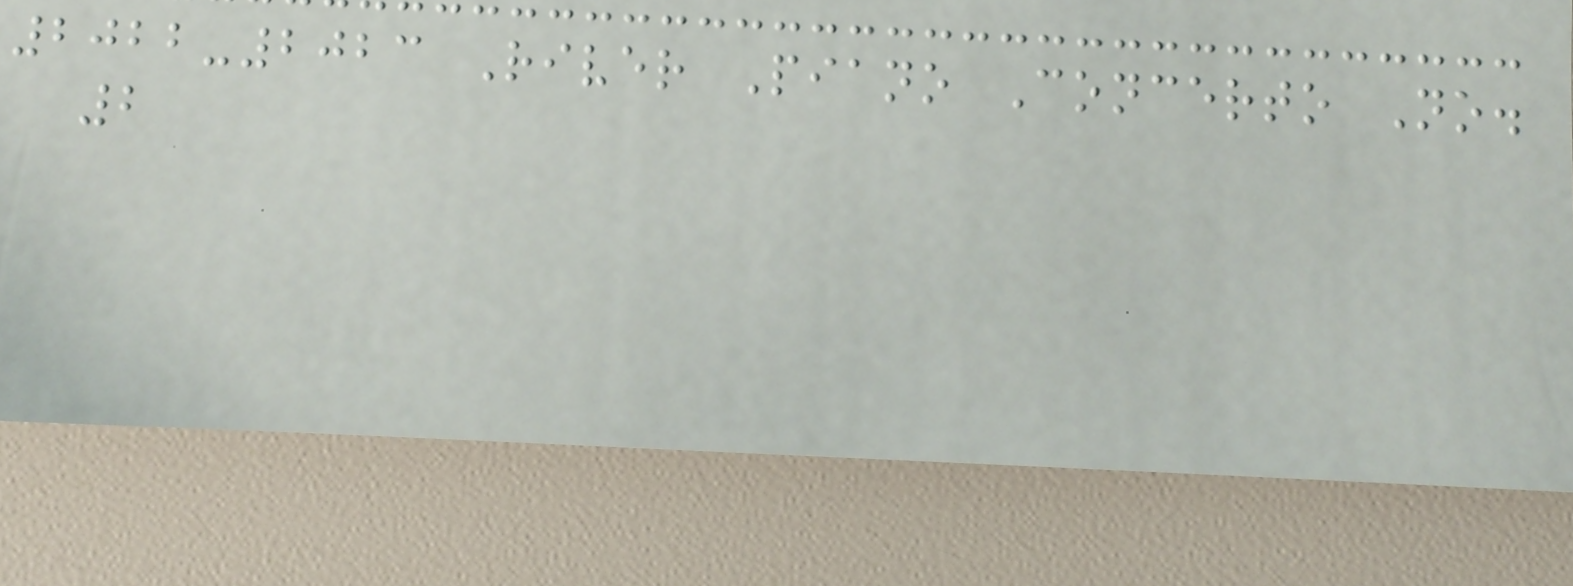2022-2023 River Piano Concerto No.
2
